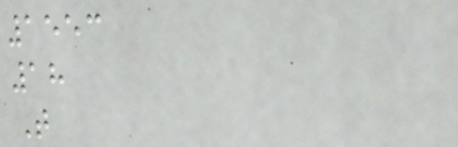1553
18
T
